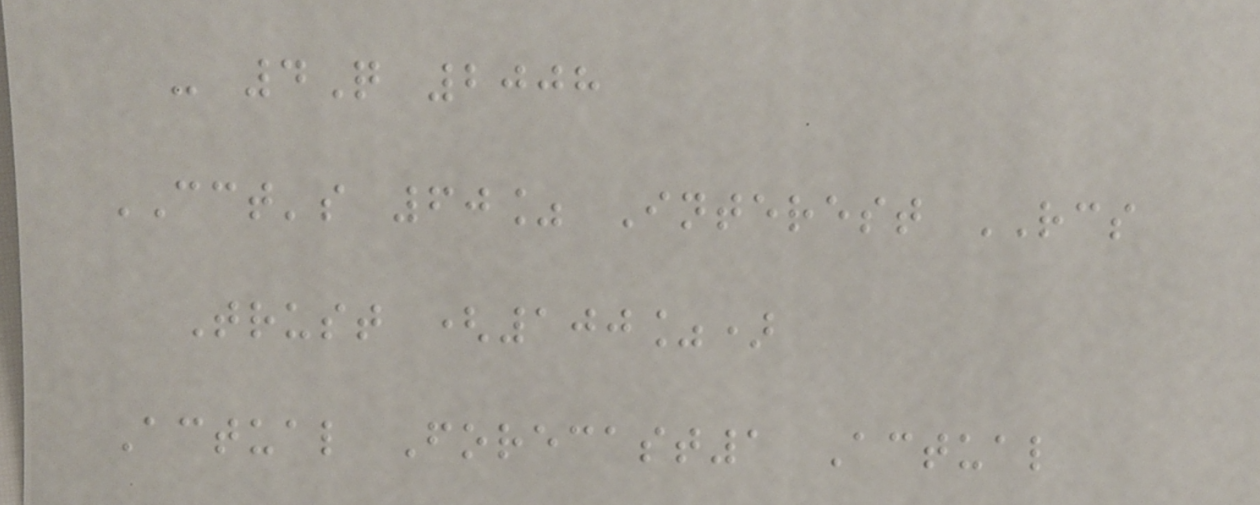- 4Q 2008
CCT's 60% Interest RCS
Trust (100%)
Actual Forecast1 Actual
